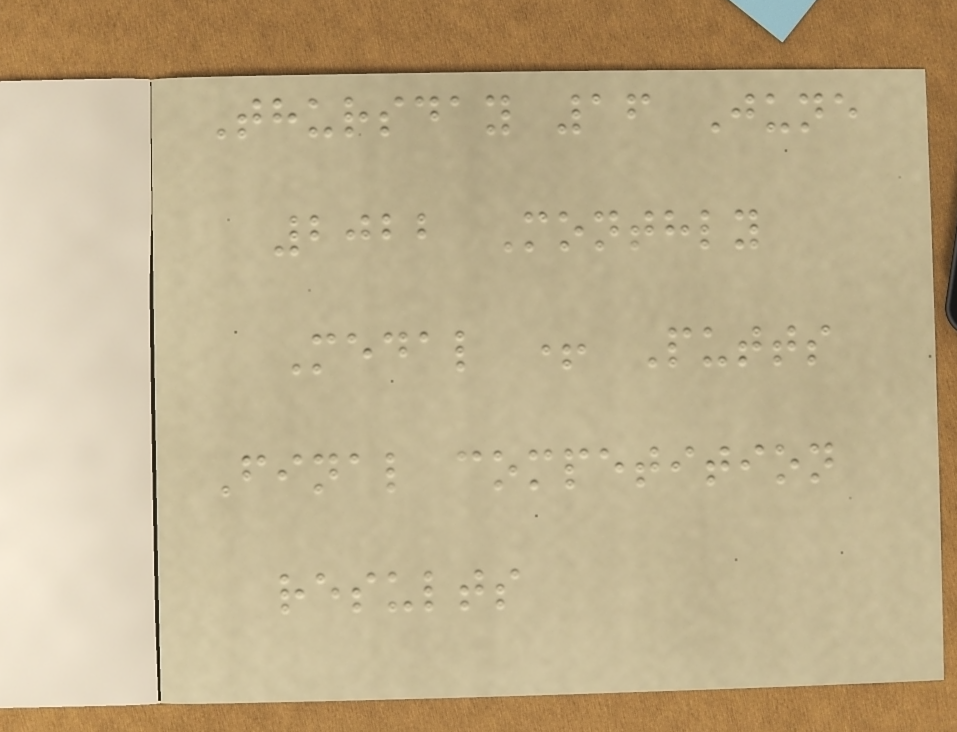Thursday 16 June
2022 Monthly
Medal + Putts
Final competition
results
